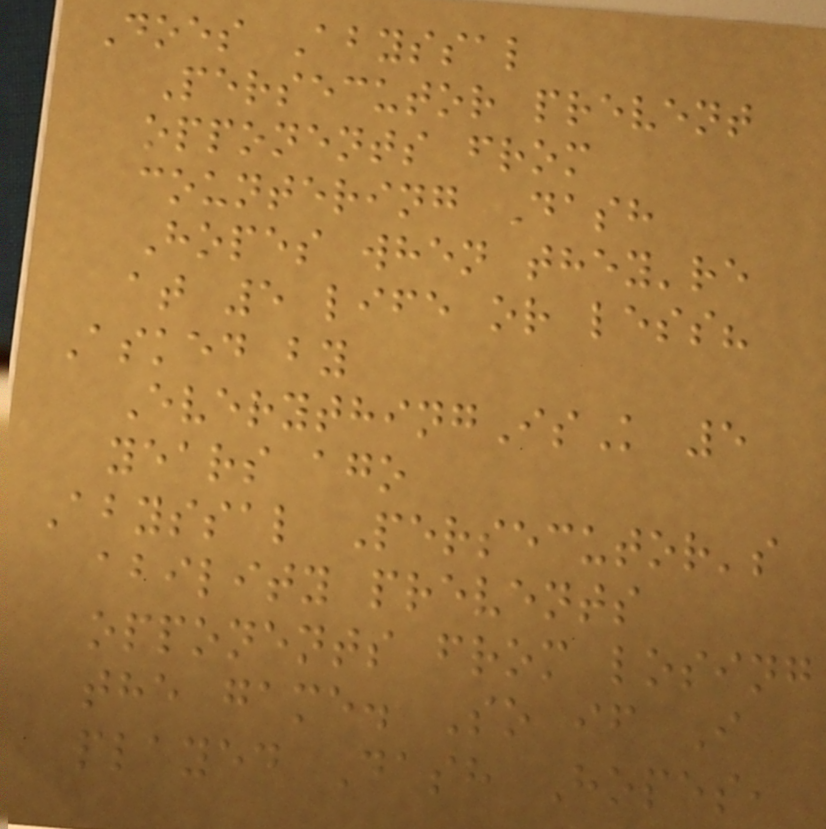Does Abyssal
Persecutor prevent
opponents from
countering Dash
Hopes when they're
at 5 life or less?
Asked by
EverythingIsK 5
years ago
Abyssal Persecutor's
ability prevents
opponents from losing
the game. So if I
played Dash Hopes,
